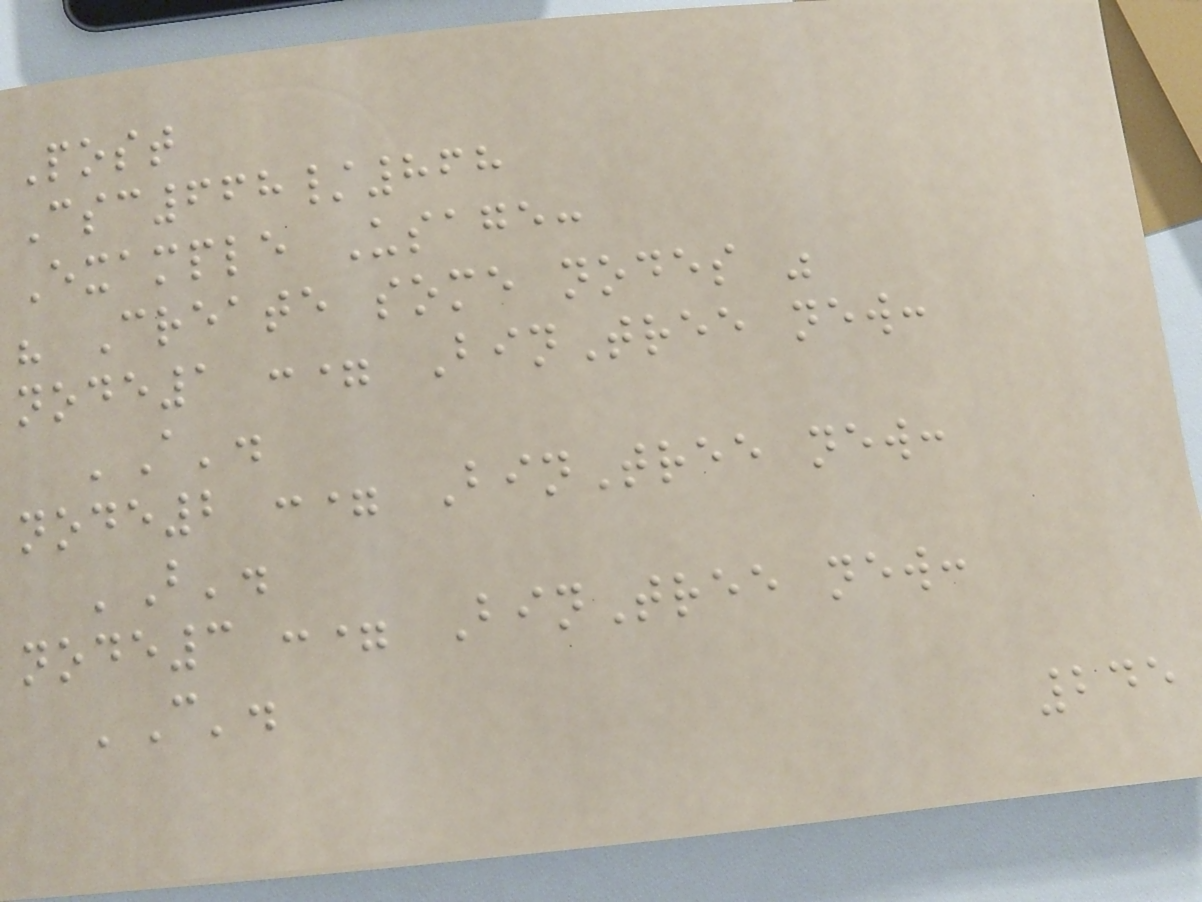Post
Csc668/868
Example Usage:
" Create some nodes "
node1 := BinTree new:
'A'.
node2 := BinTree new:
'B'.
node3 := BinTree new:
'C'.
245
